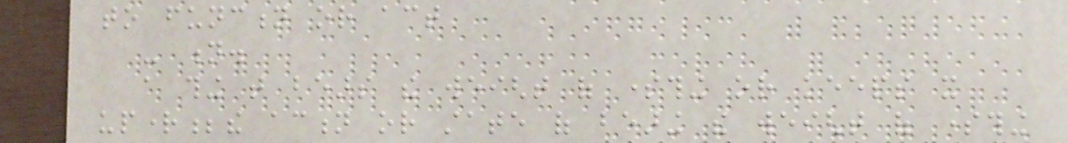to function or act
- n.
a thing that bears the weight of something or keeps it
upright;the action or state of bearing the weight of something
